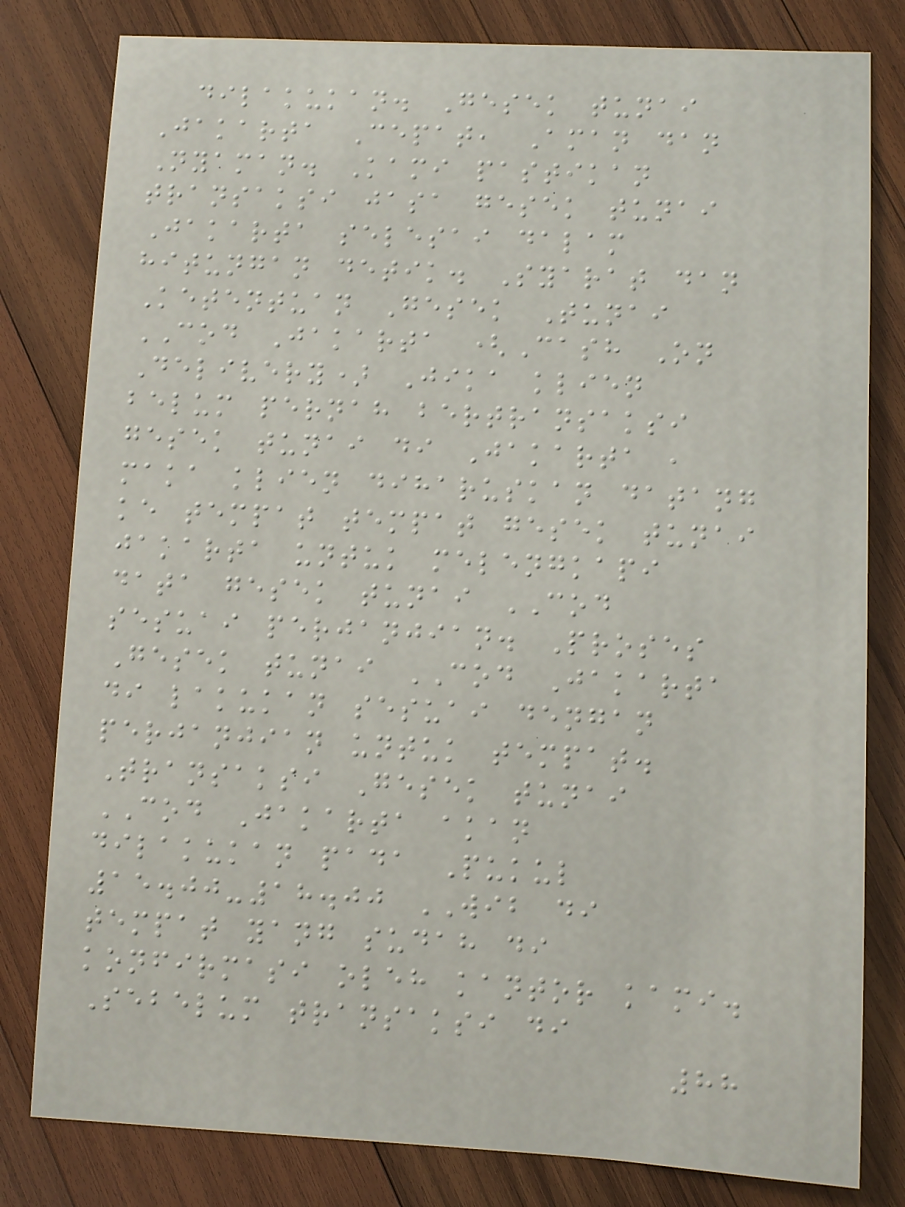dilakukan. Gesek tunai
Jakarta Cepat, Aman dan
Nyaman. Kami pastikan
transaksi jasa gesek tunai
Jakarta selesai dalam
hitungan detik. Syarat dan
Ketentuan Gesek Tunai
COD Jakarta (Cash On
Delivery) Jika klien
belum pernah bertransaksi
gesek tunai di Jakarta ,
maka klien diharuskan datang
ke tempat tempat gesek tunai
jakarta untuk melengkapi
data gesek tunai COD
sesuai perjanjian. Proses
Gesek tunai COD Jakarta
di lakukan sesuai dengan
perjanjian untuk tempat.
Transaksi Gesek tunai
COD Jakarta akan
dilakukan pada Pukul
15.00-18.00 WIB di
tempat yang sudah di
konfirmasi oleh kantor kami.
Sebelum transaksi di
88
